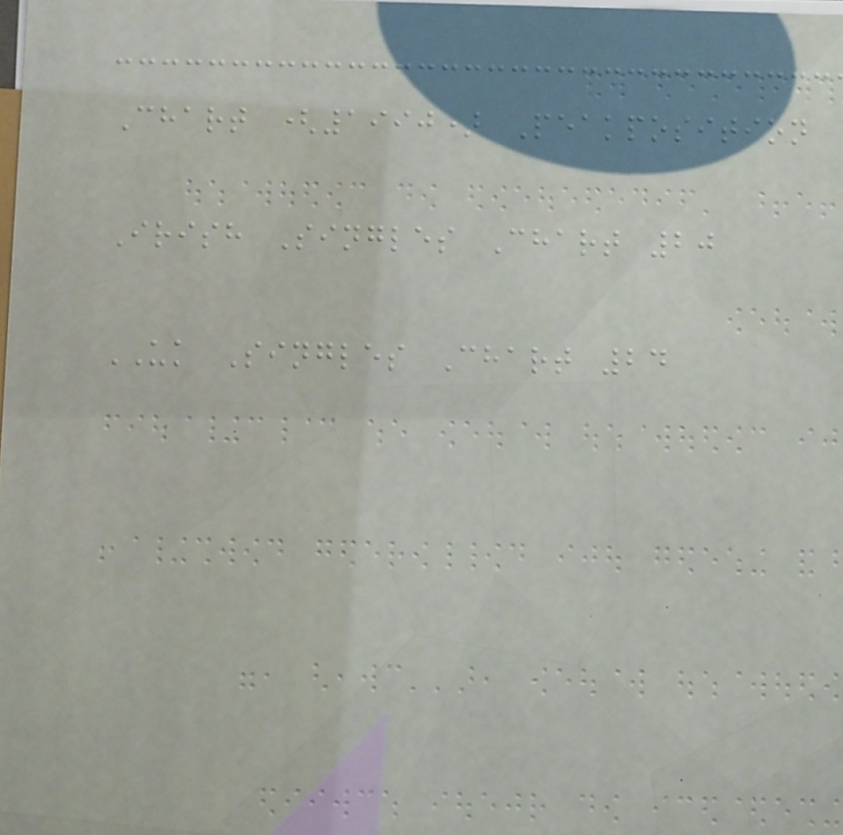Chart (1990) Peakposition
Irish Singles Chart 20
UK Singles Chart 24
